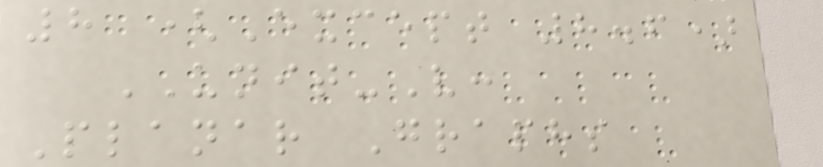8 (Except 8.6)
UNIT-V:
Planar Graphs
